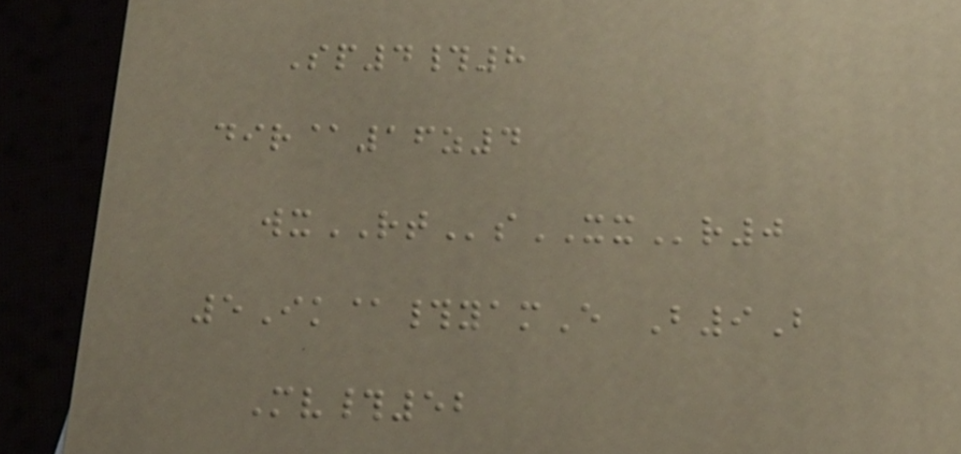Sp4#8
dir@16z4
wxRTsXXr0
5Ik@#yamE B9B
Mv#52
